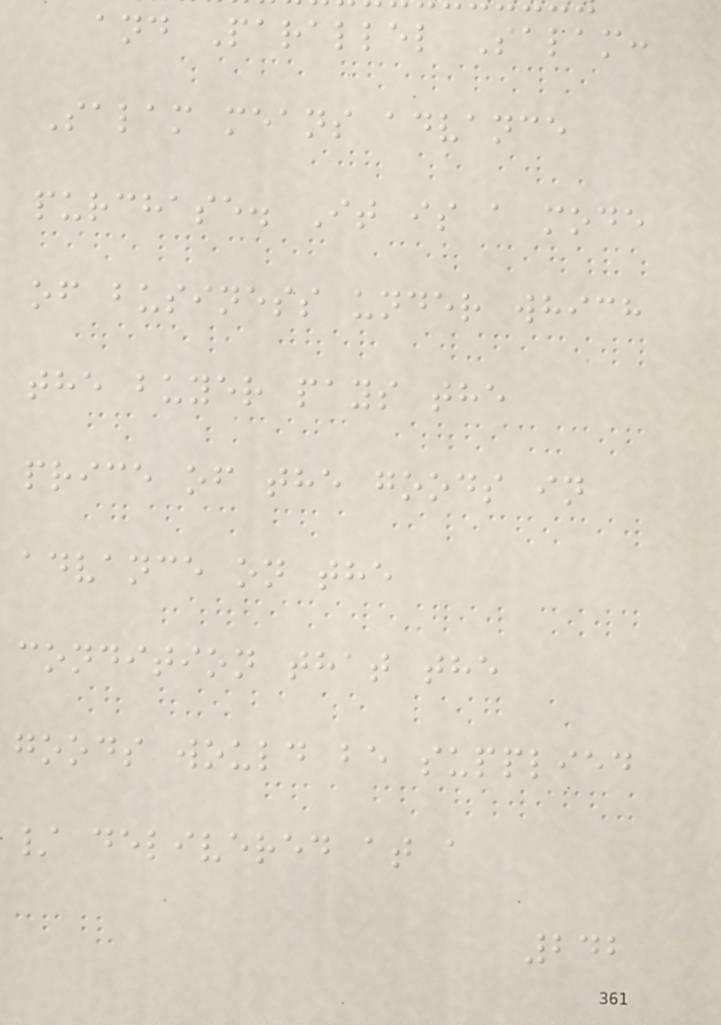and Parallel Salam:
Salam means advance
purchase. It is a mode
of business under which
the buyer pays the
price of the goods in
advance on the
condition that the
goods would be supplied
/ delivered at a
242
